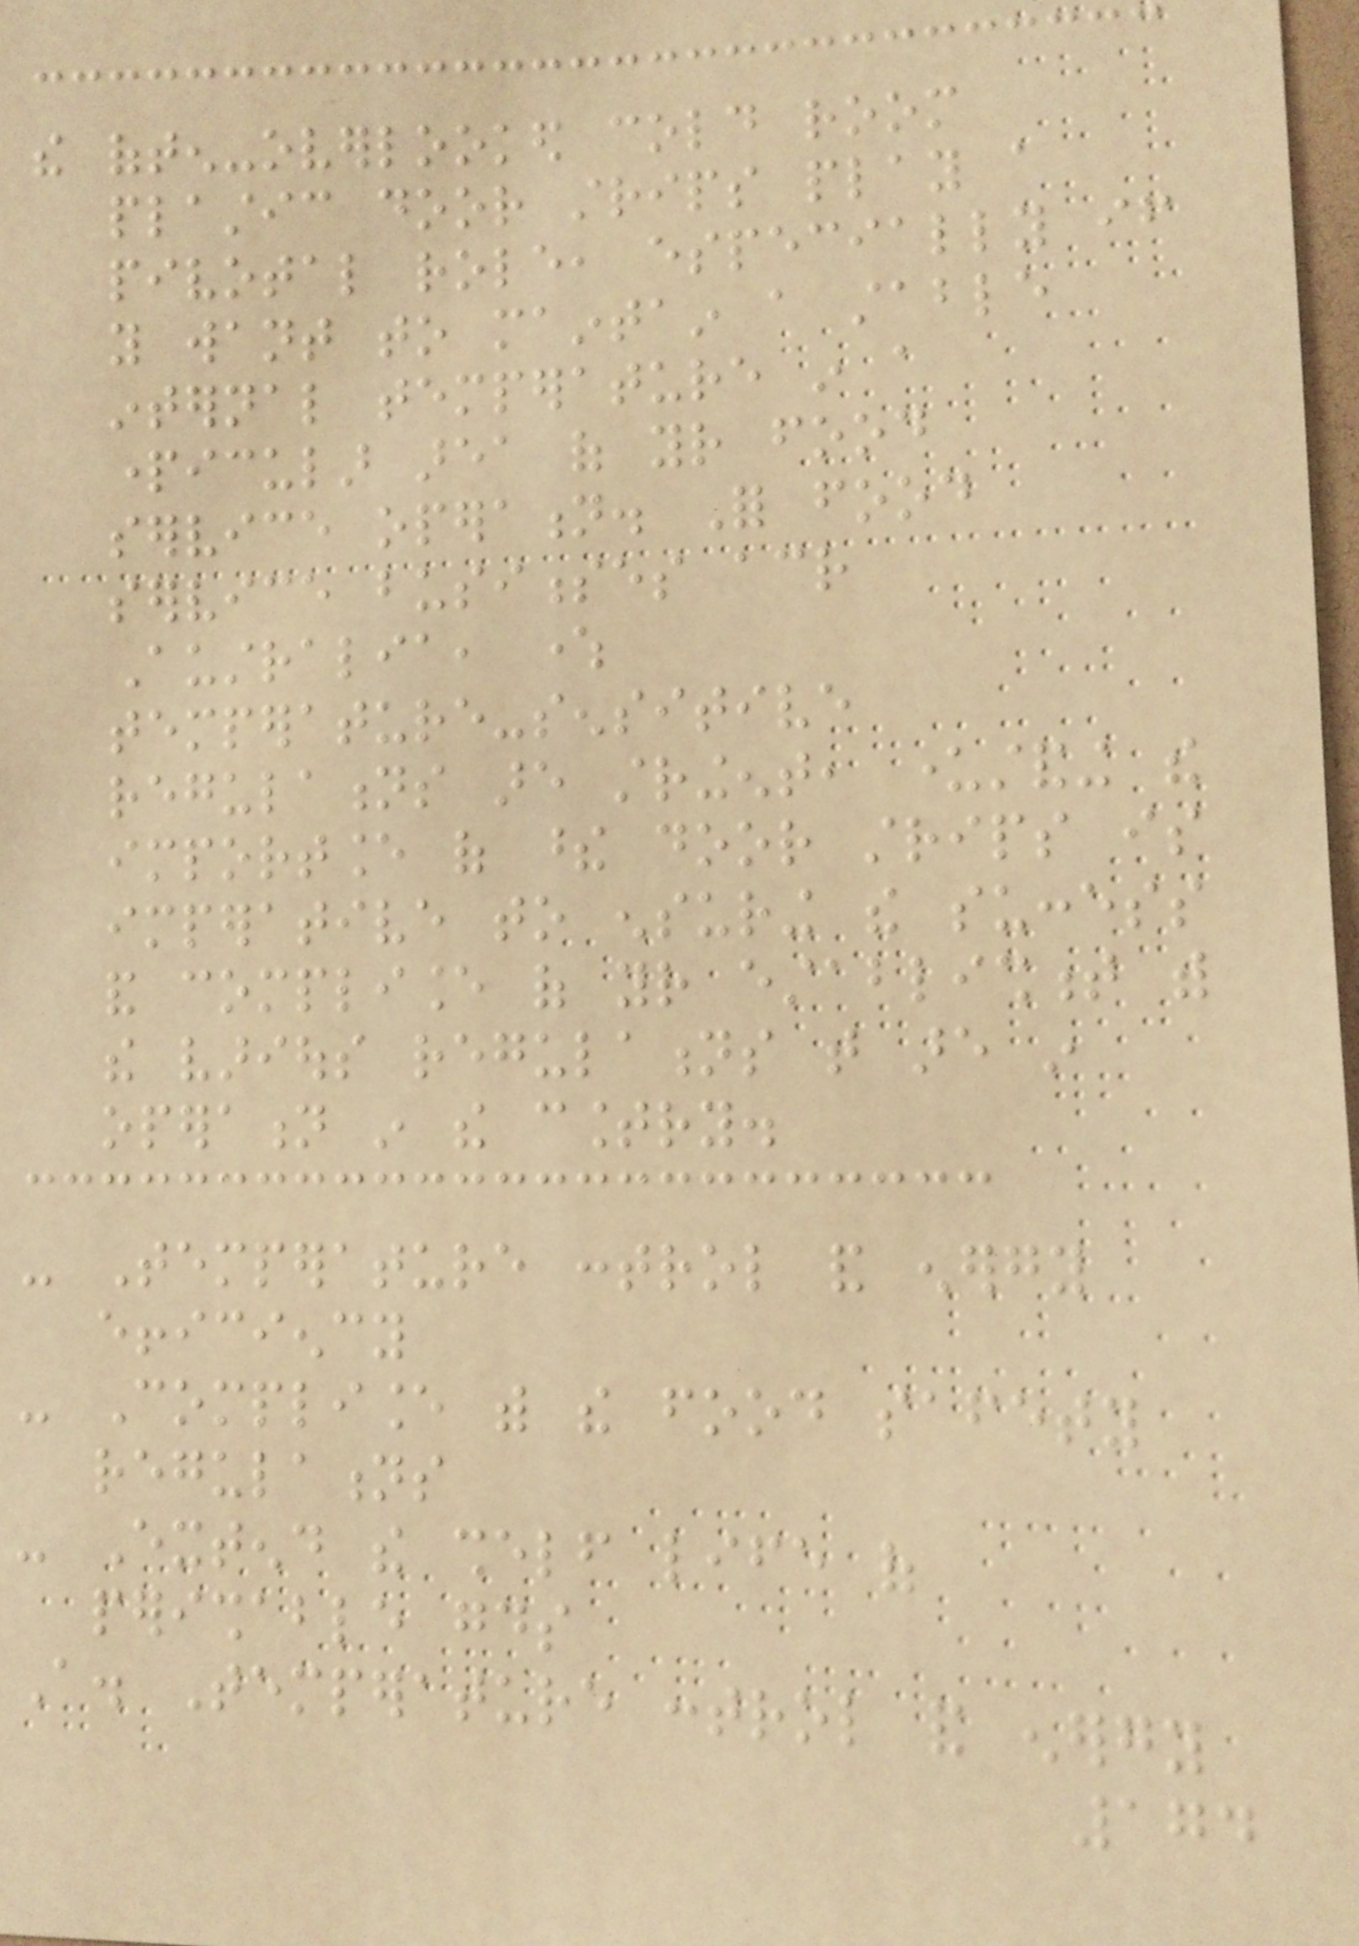the often-overlooked cold room
plastic door strips play a
pivotal role, especially if
you want to maintain a stable
internal temperature in a
particular area of your food
service operation. For food
service businesses across
Australia, where
temperature-sensitive
regulations are stringent, understanding the
importance of these door strips is
imperative to ensuring the success
and compliance of your establishment with
the various regulations that are in
operation in the country.
- Temperature control and energy
efficiency
- Compliance with the food safety
regulations
- Extend the shelf life of
perishable goods
A. Temperature control and energy
174
